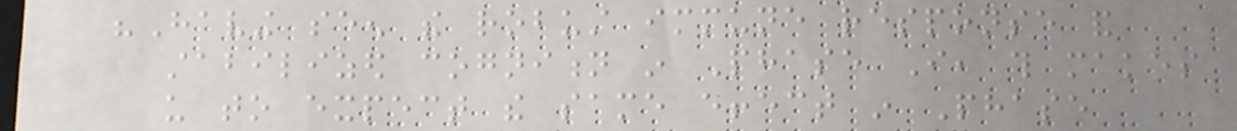"Having seen the robust immune response and
stabilized cognition in Phase I, this makes
us to expect the same effect in Phase
